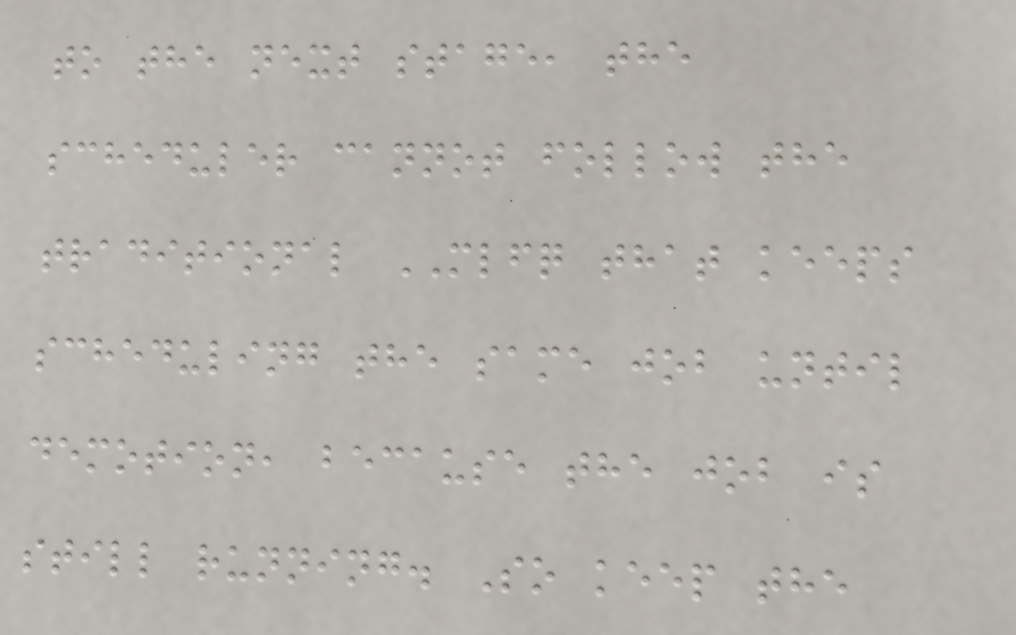to the next stage, the
scheduler cannot follow the
traditional MLFQ that keeps
scheduling the same job until
demotion, because the job is
still running. So keep the
